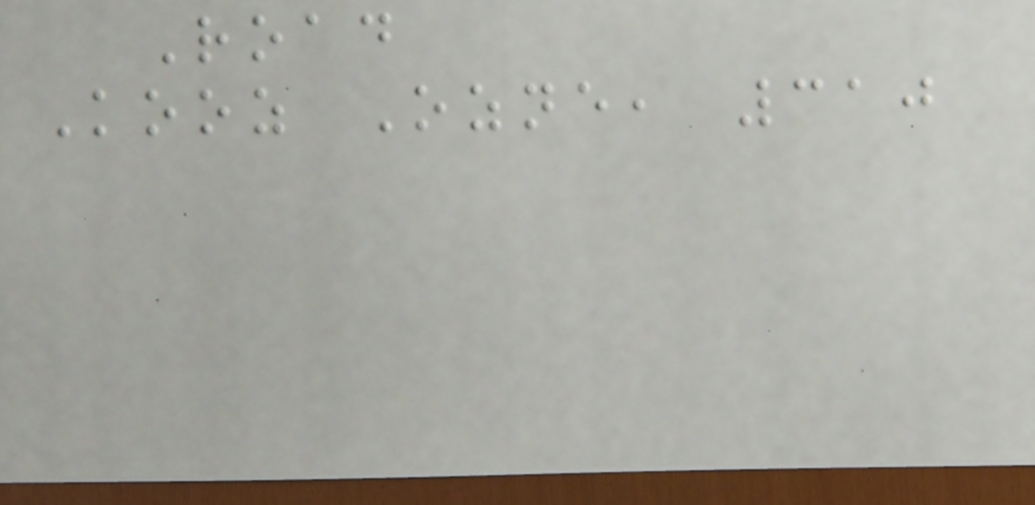Road
Kooz Ozne, 310
